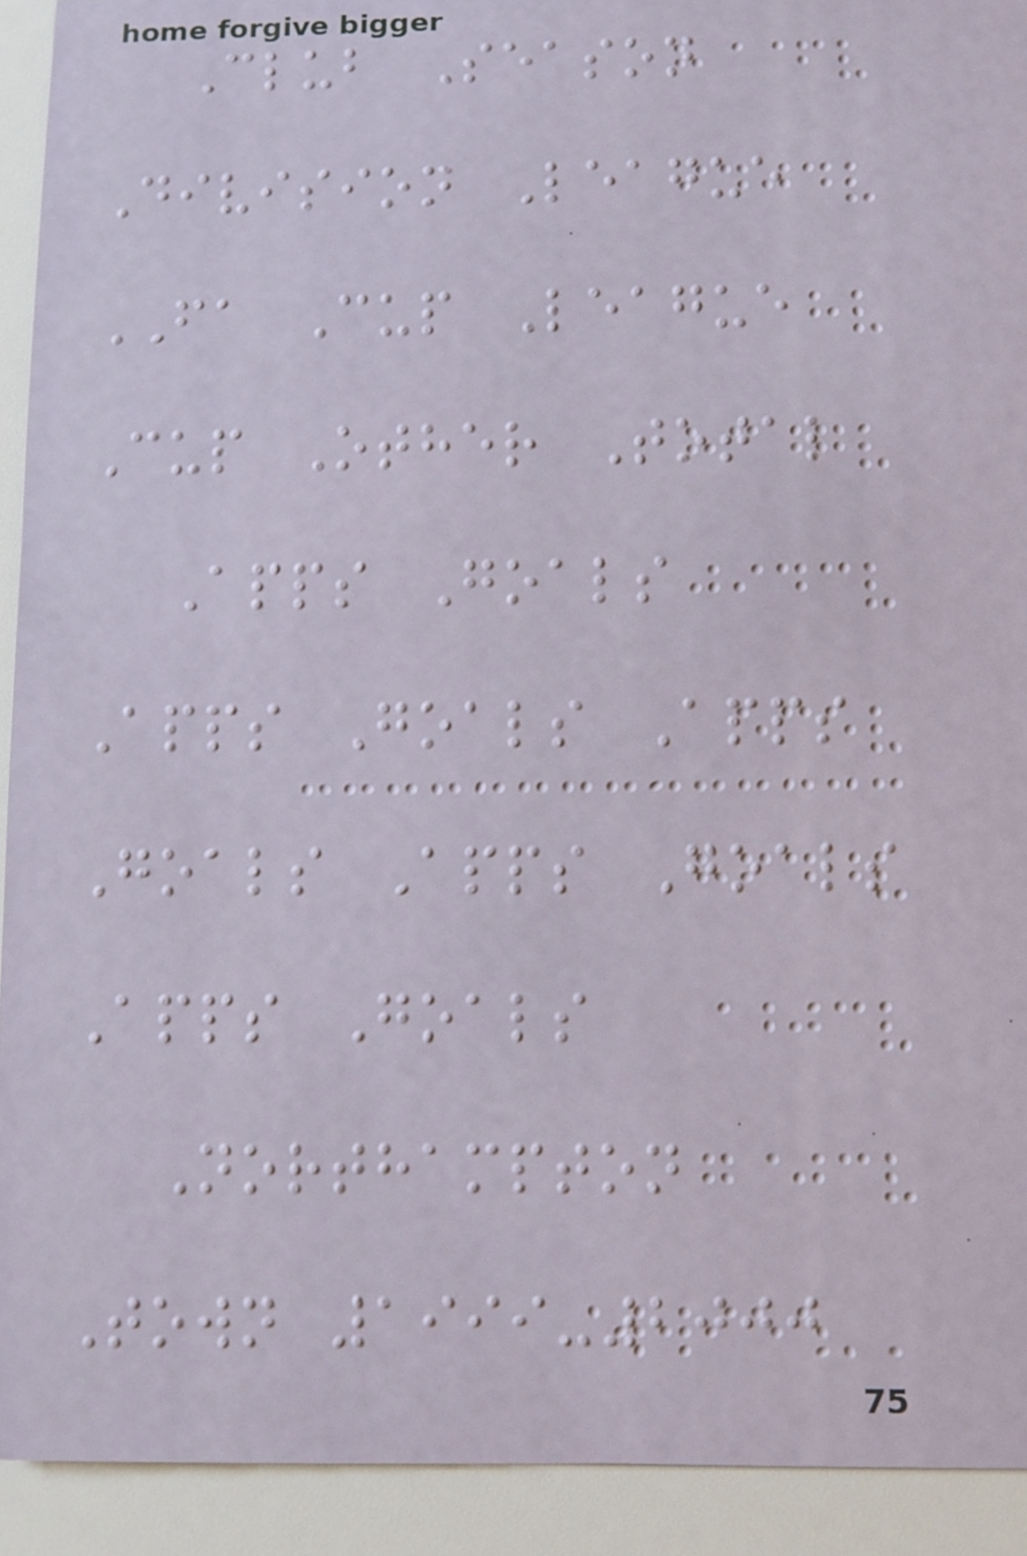Club Season
Division League
FA Cup League
Cup Other Total
Apps Goals
Apps Goals Apps
Goals Apps Goals
Apps Goals
Northampton
Town 1999-2000
